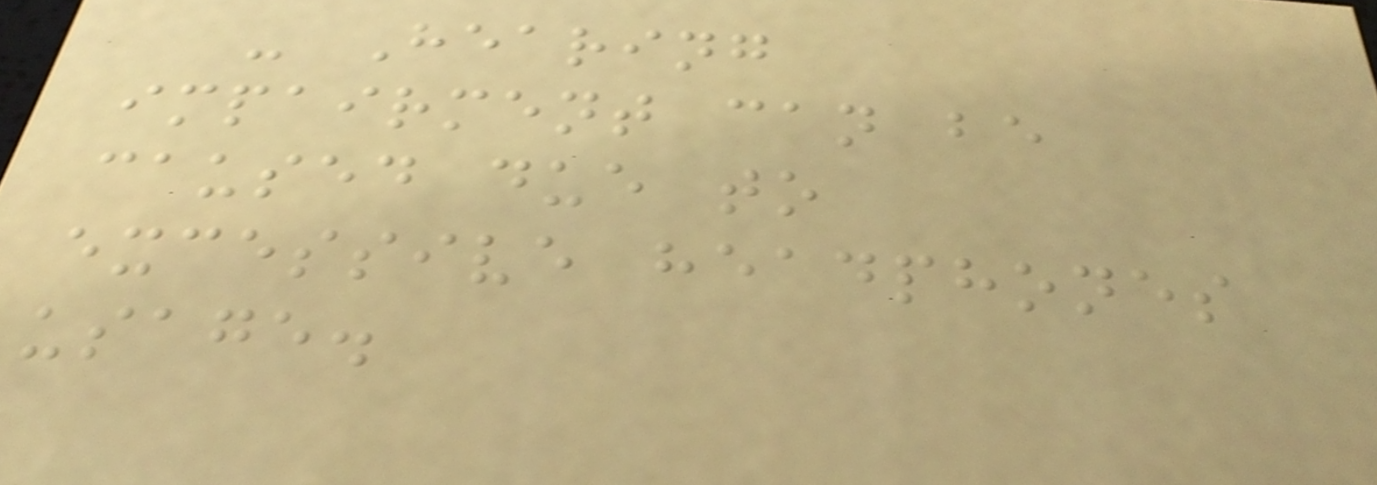- Hearing
impairment can be
caused due to
excessive headphones
usage.
